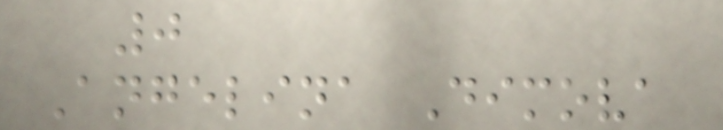0
Angelina Dimova
